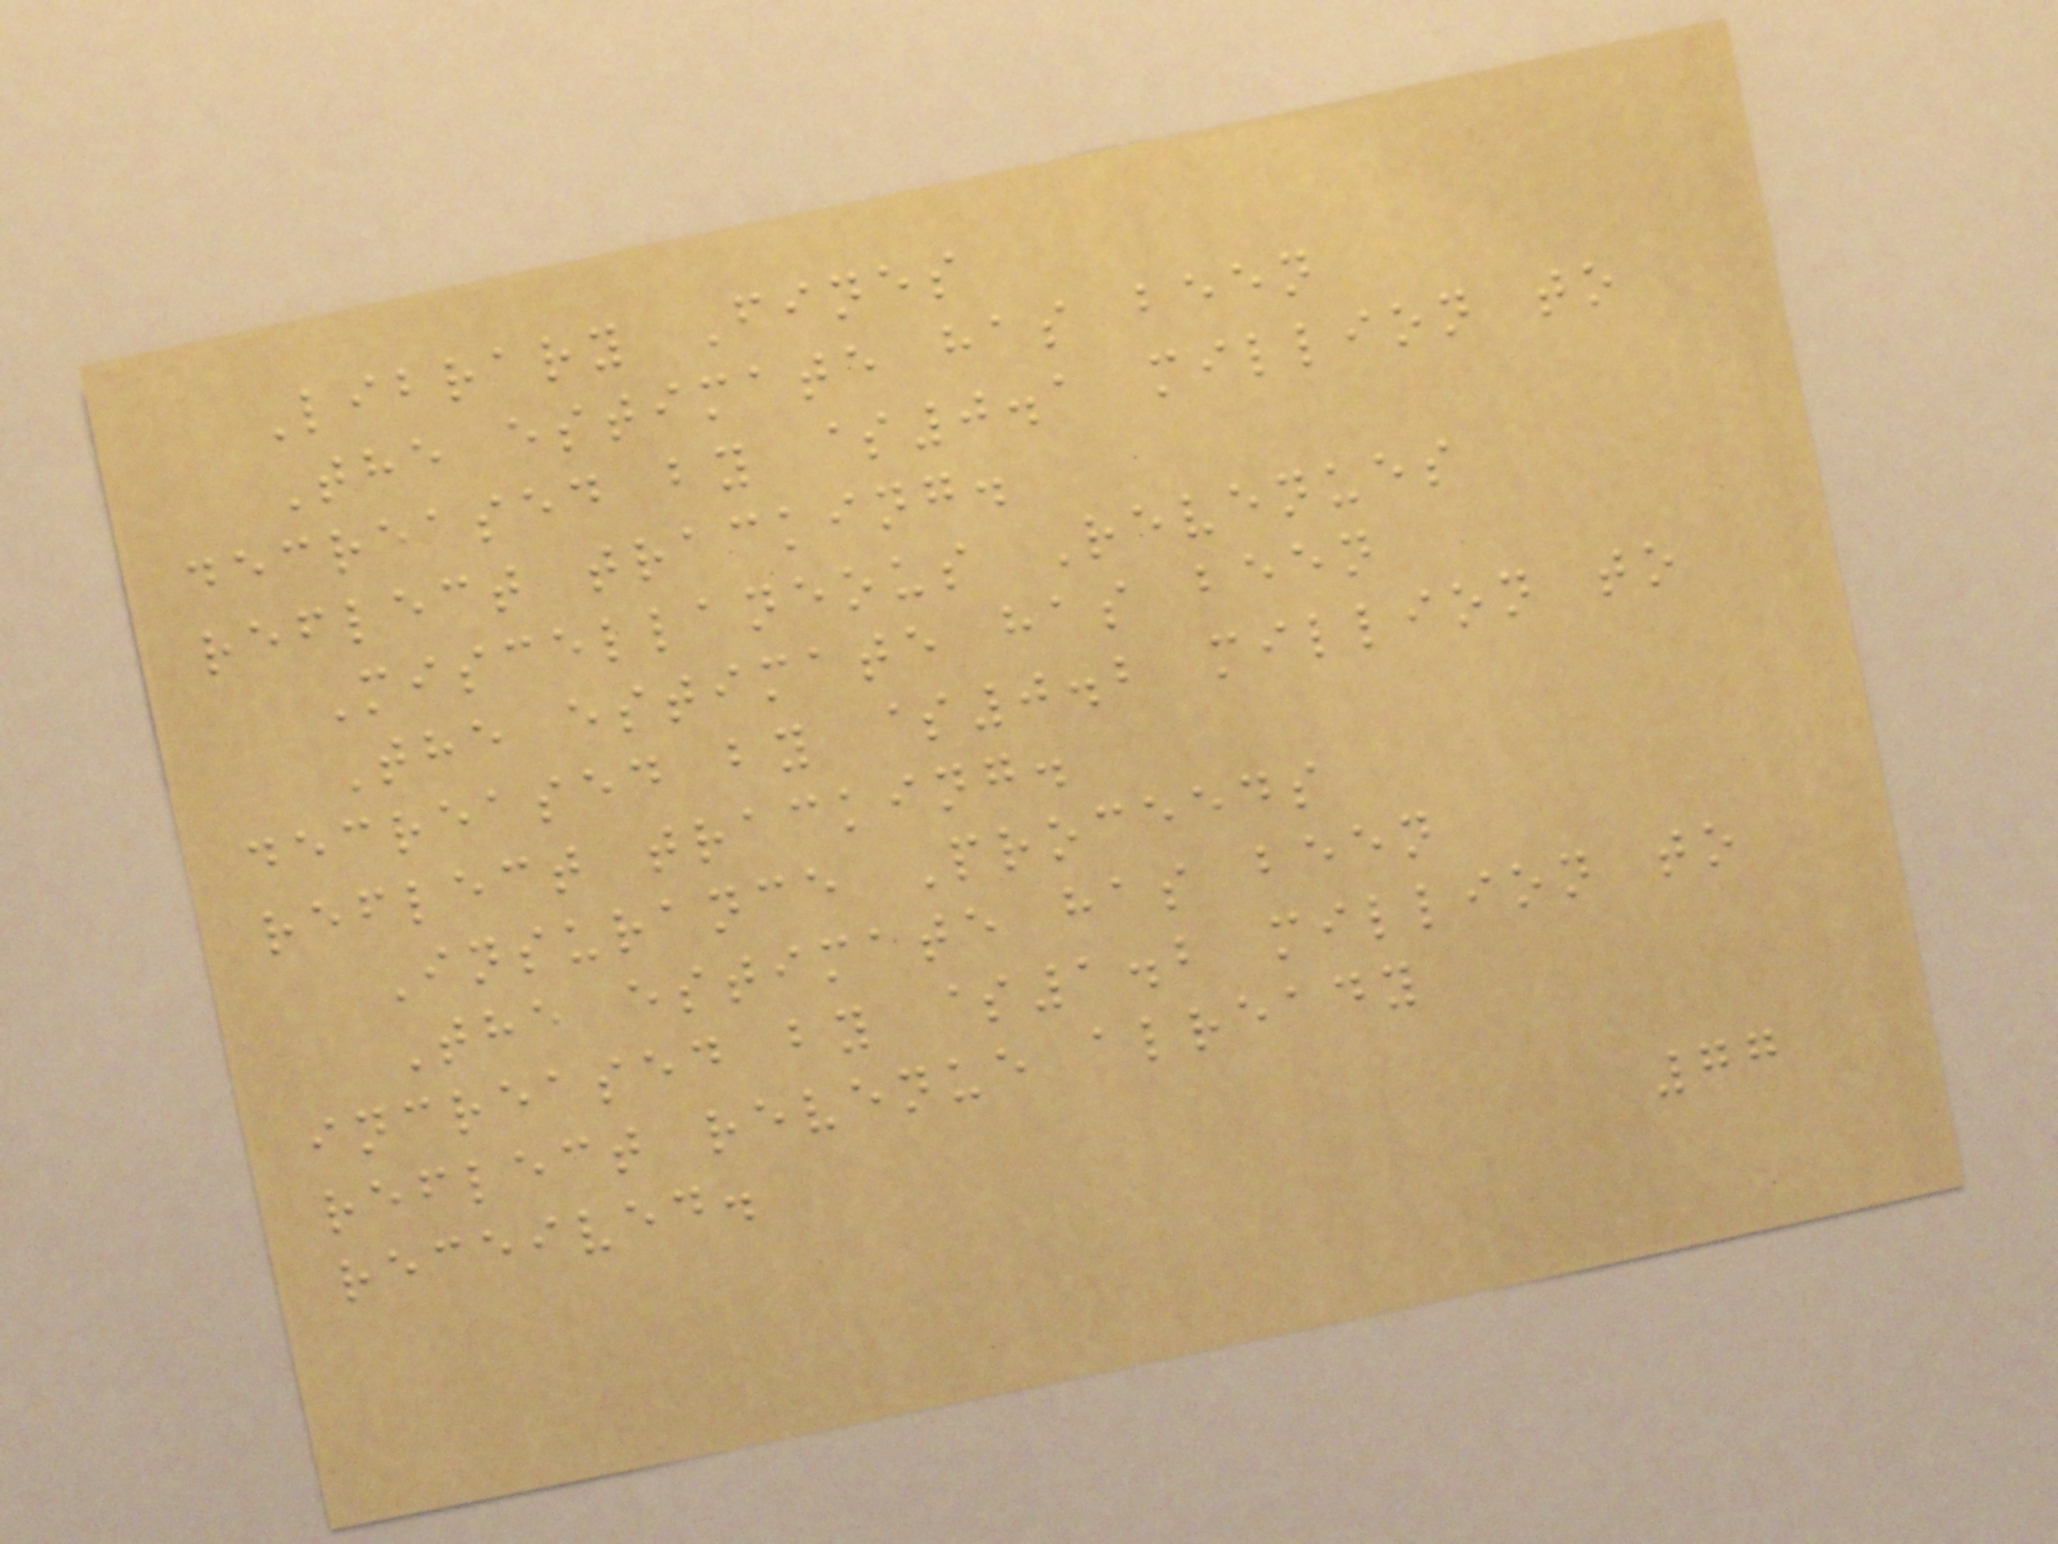Library Fines
The estimate has been
decreased by $0.1 million to
reflect tracking.
Miscellaneous Revenues
The estimate has been
decreased by $0.2 million to
reflect tracking.
Insurance Proceeds
The estimate has been
increased by $1.2 million to
reflect revenue already
received.
77
